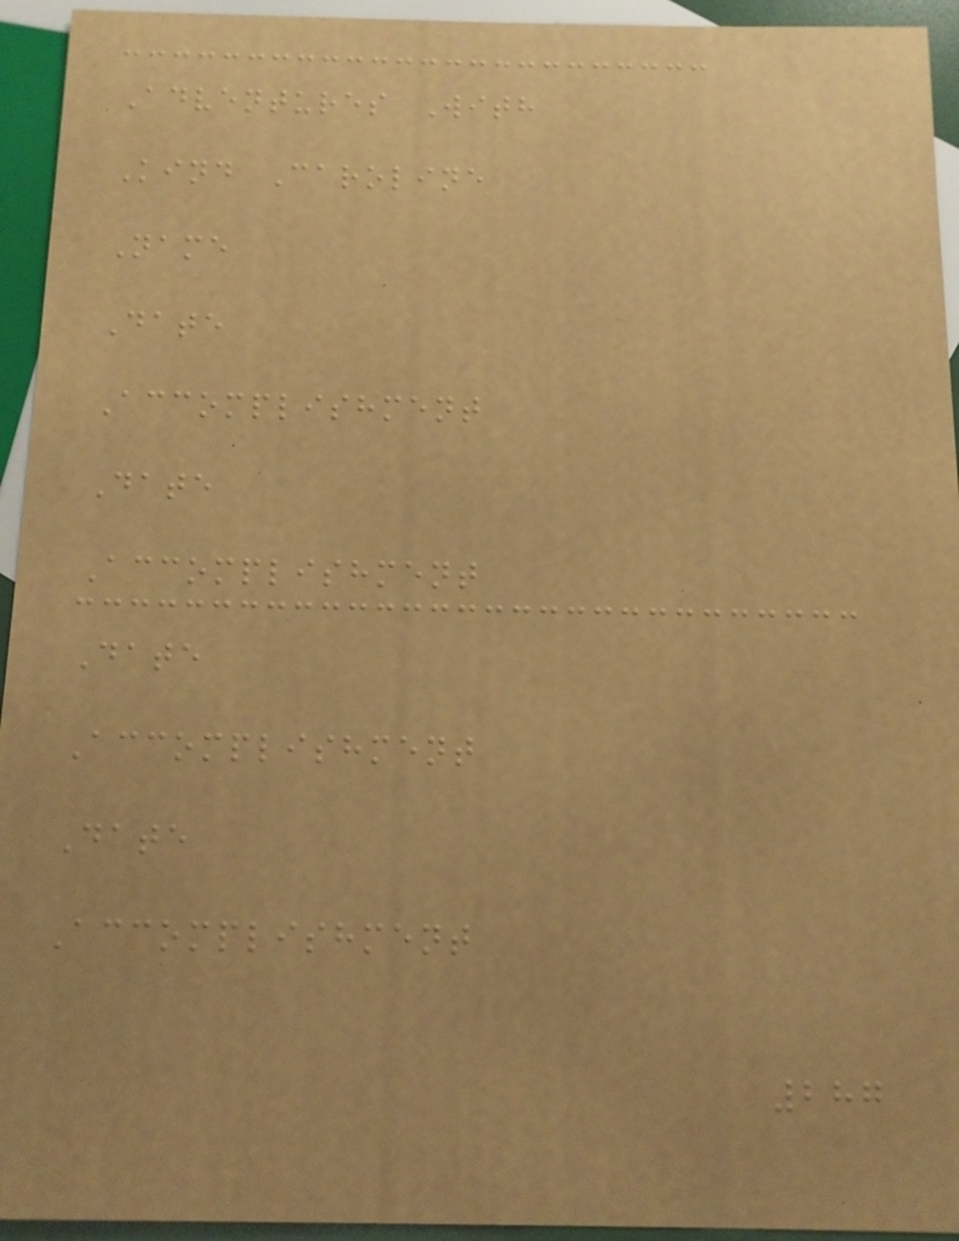Adventures With
Kind Caroline
Name
Date
Accomplishment
Date
Accomplishment
Date
Accomplishment
Date
Accomplishment
287
